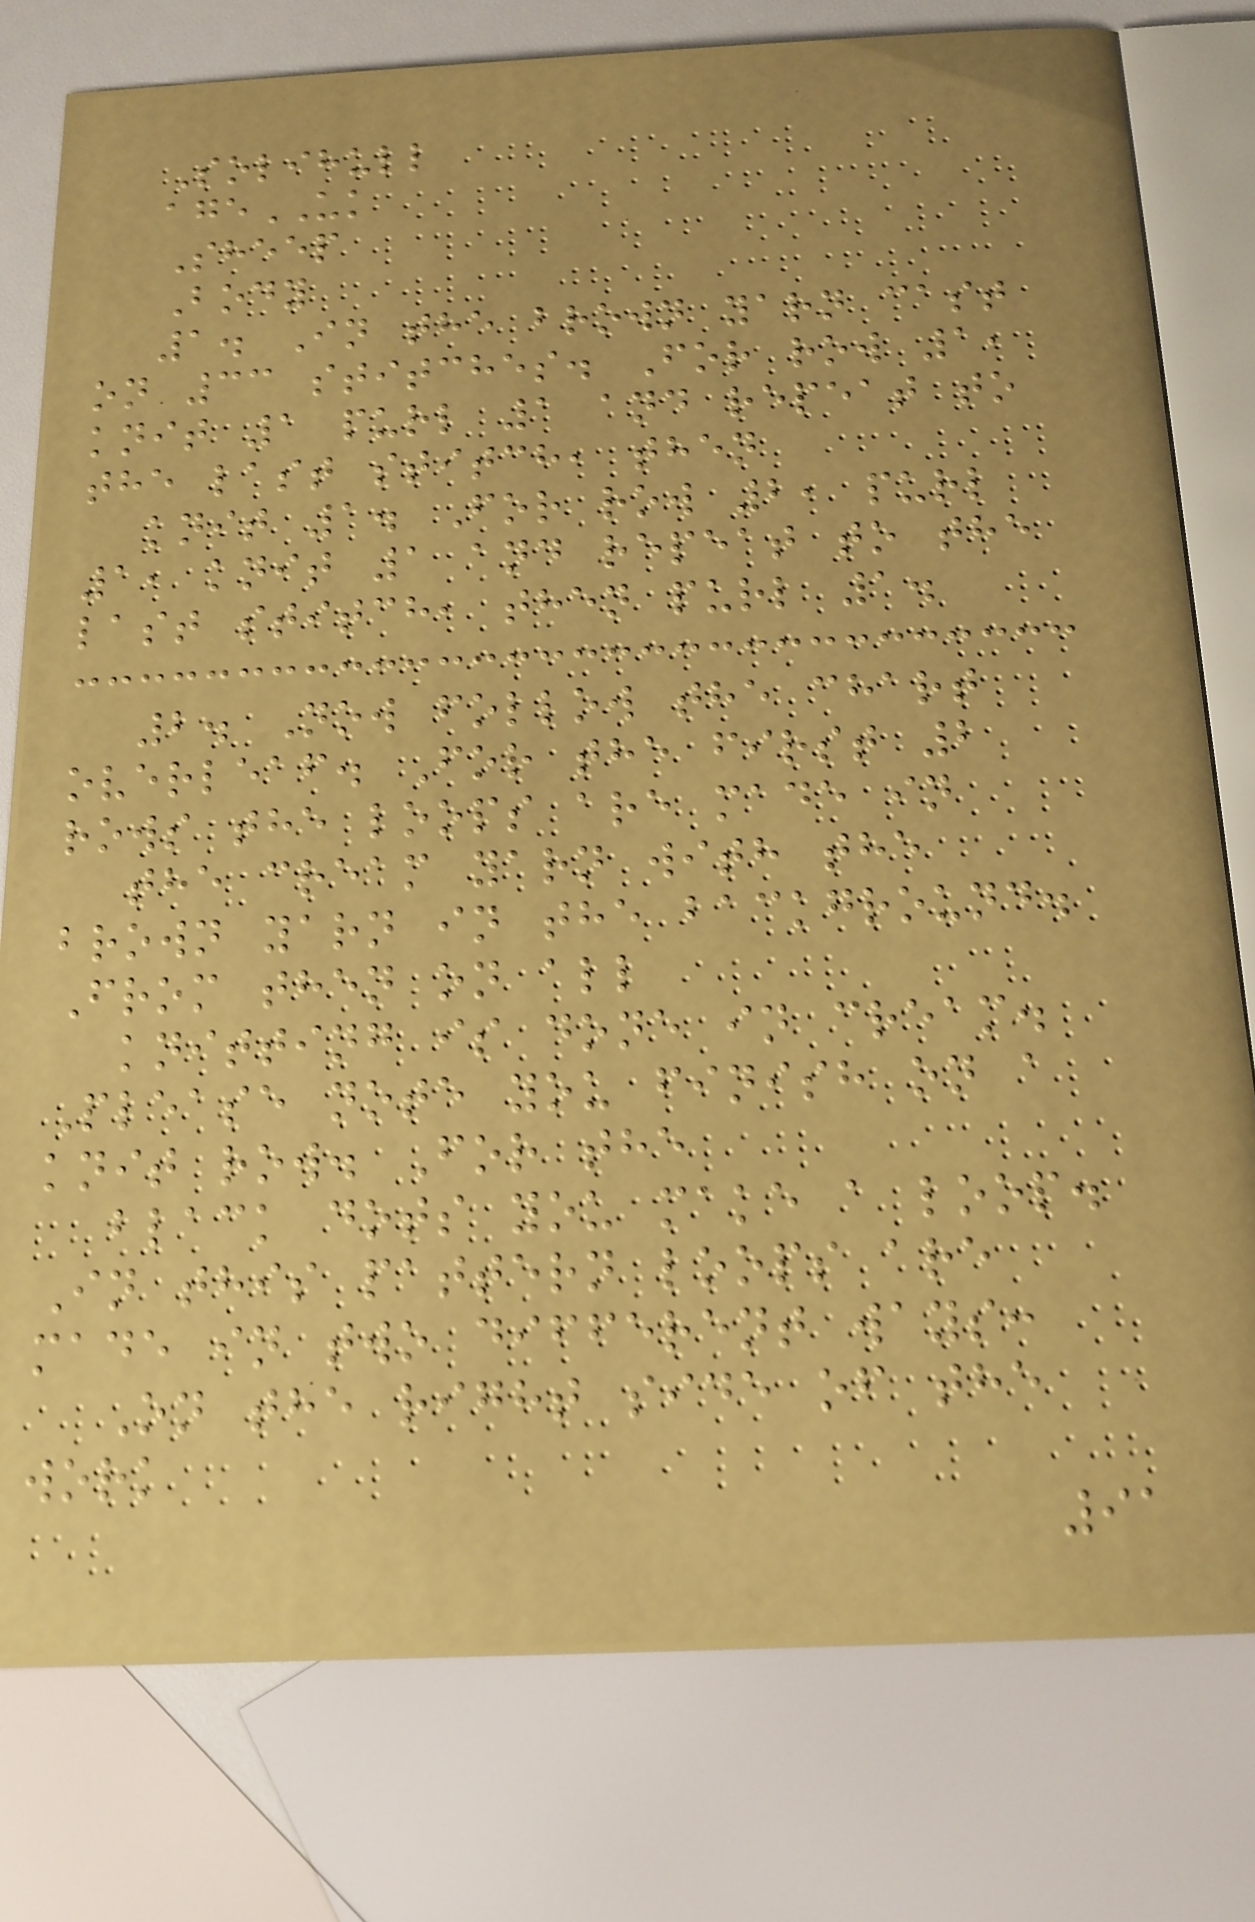Solihull
ageUK
Sheep
Body
1. In the brown yarn cast
on 33 stitches. For row 1,
knit 1 purl 1 and repeat to
the last stitch, then
knit 1. For row 2, purl
1, knit 1 and repeat to the
last stitch, then purl 1.
2. Now follow the chart
overleaf. For the first 2
rows the loops are made in
the cream yarn with the
brown yarn in the background.
From then on all
knitting is done in cream.
Please note you finish on a
knit row. For the
black dots you make a loop.
In this pattern loops are
made in two different ways:
On the right side of the
work
91
